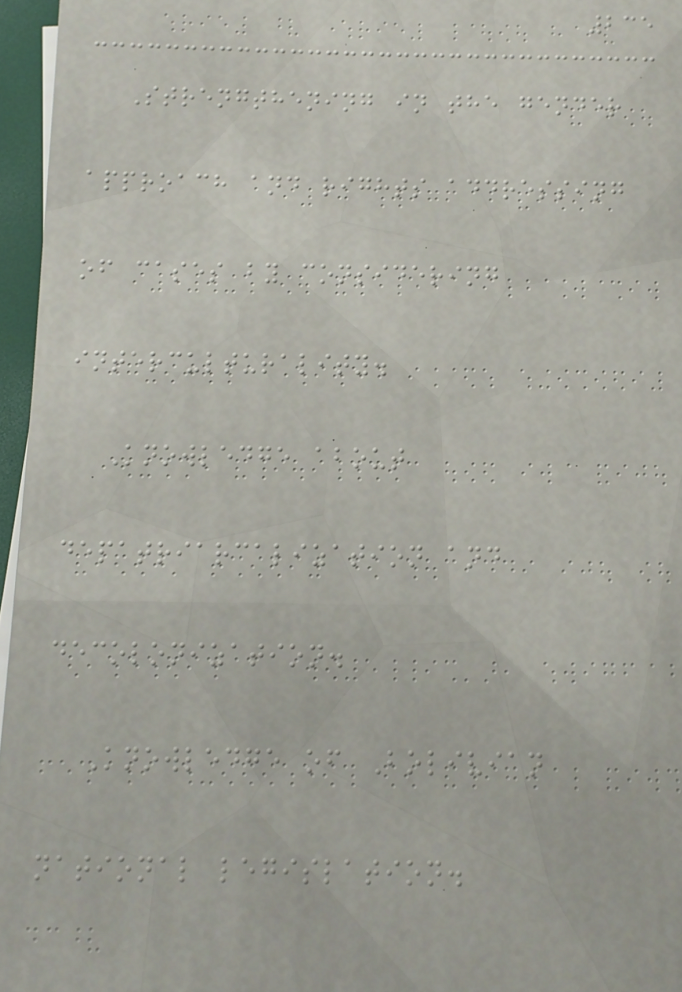235
Strengthening in the gender
approach and rights addressing
of cases by considering
interculturality.
Knowledge about
depatriarcalization and
decolonization.
Knowledge of Bolivian
national legislation.
